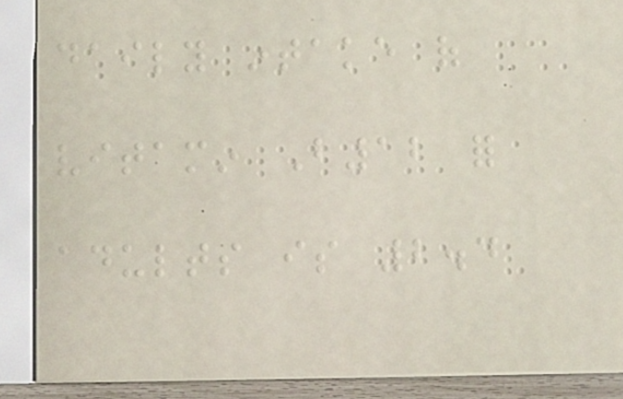daily intake of
vitamin B12 for
adults is 2.4
